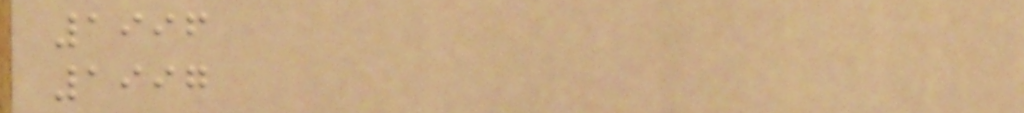1996
1997
